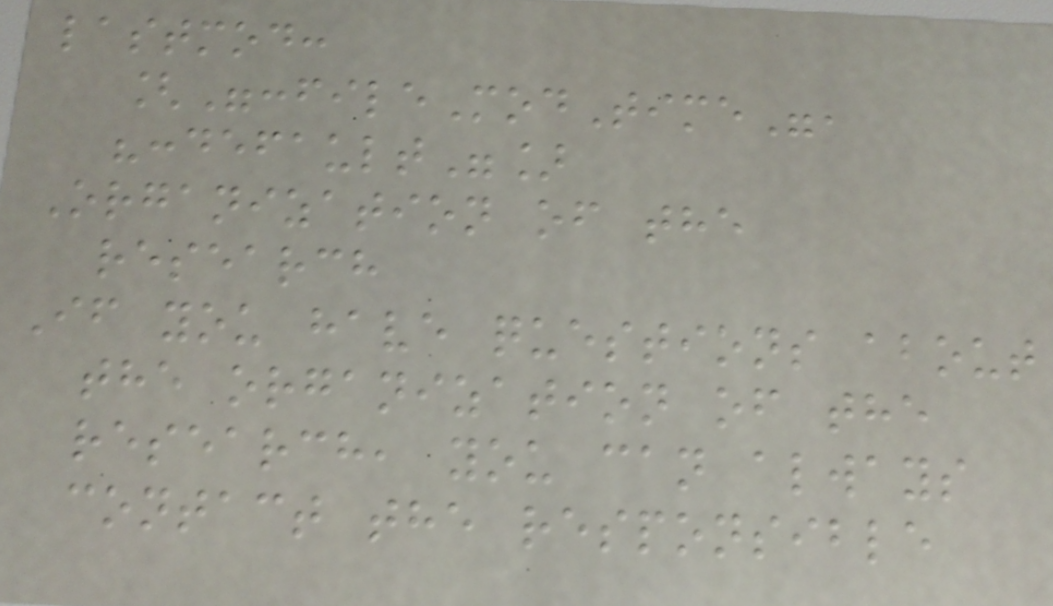lastmod:
[":fileModTime",
":default"]
Organization of the
research
If you have questions about
the organization of the
research, you can always
contact the responsible
